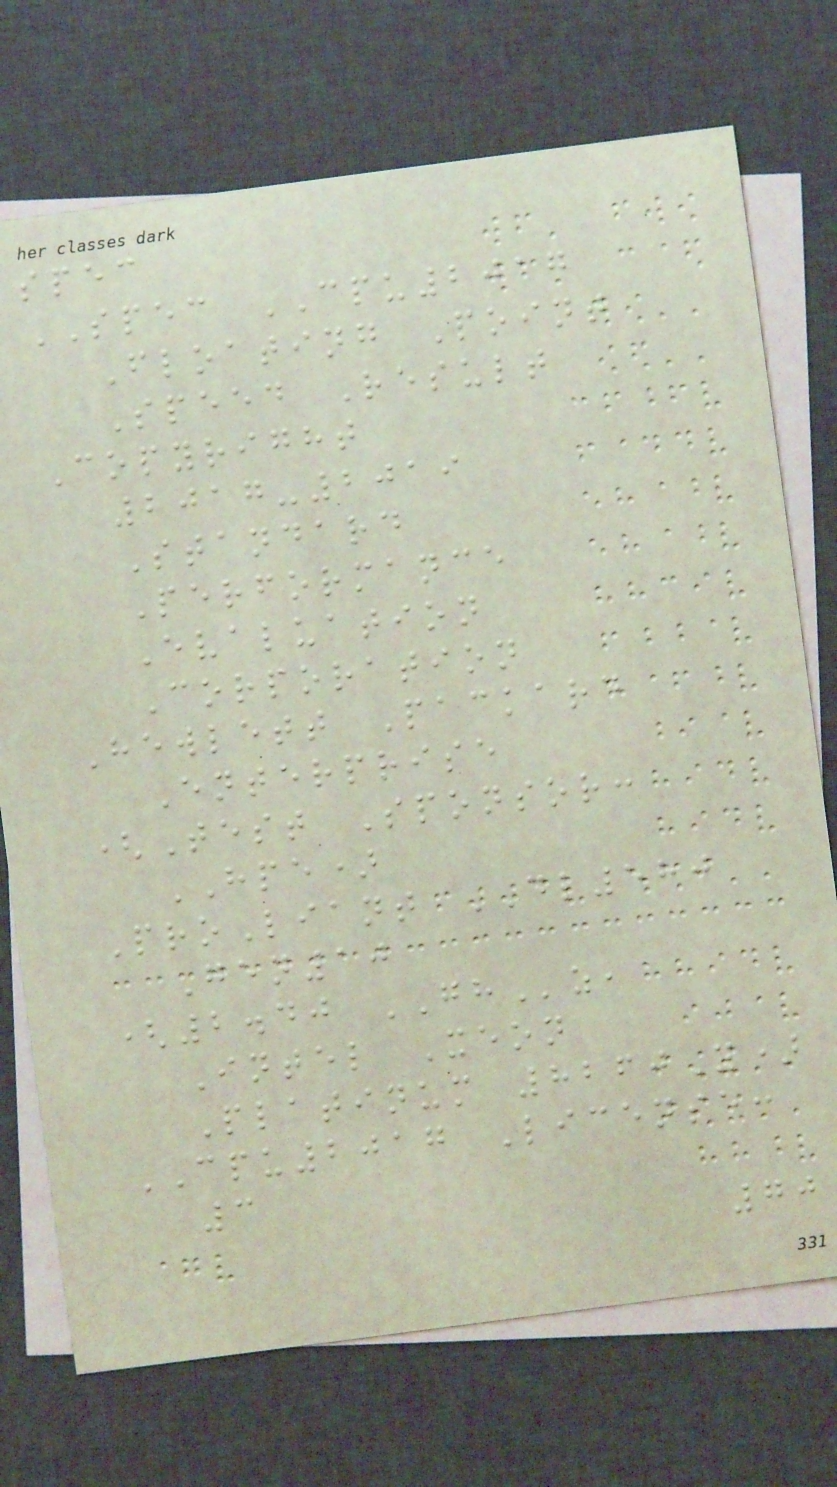spec
SPEC CPU2017
Floating Point
Speed Result
Copyright
2017-2019
Standard
Performance
Evaluation
Corporation
Hewlett Packard
Enterprise
(Test Sponsor:
HPE)
ProLiant DL580
Gen10
(2.40 GHz,
Intel Xeon
Platinum 8260Y)
CPU2017 License:
3
70
